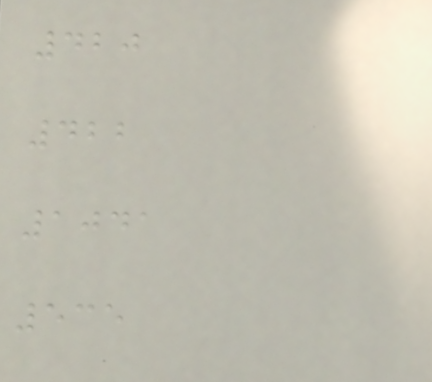420
422
1041
535
